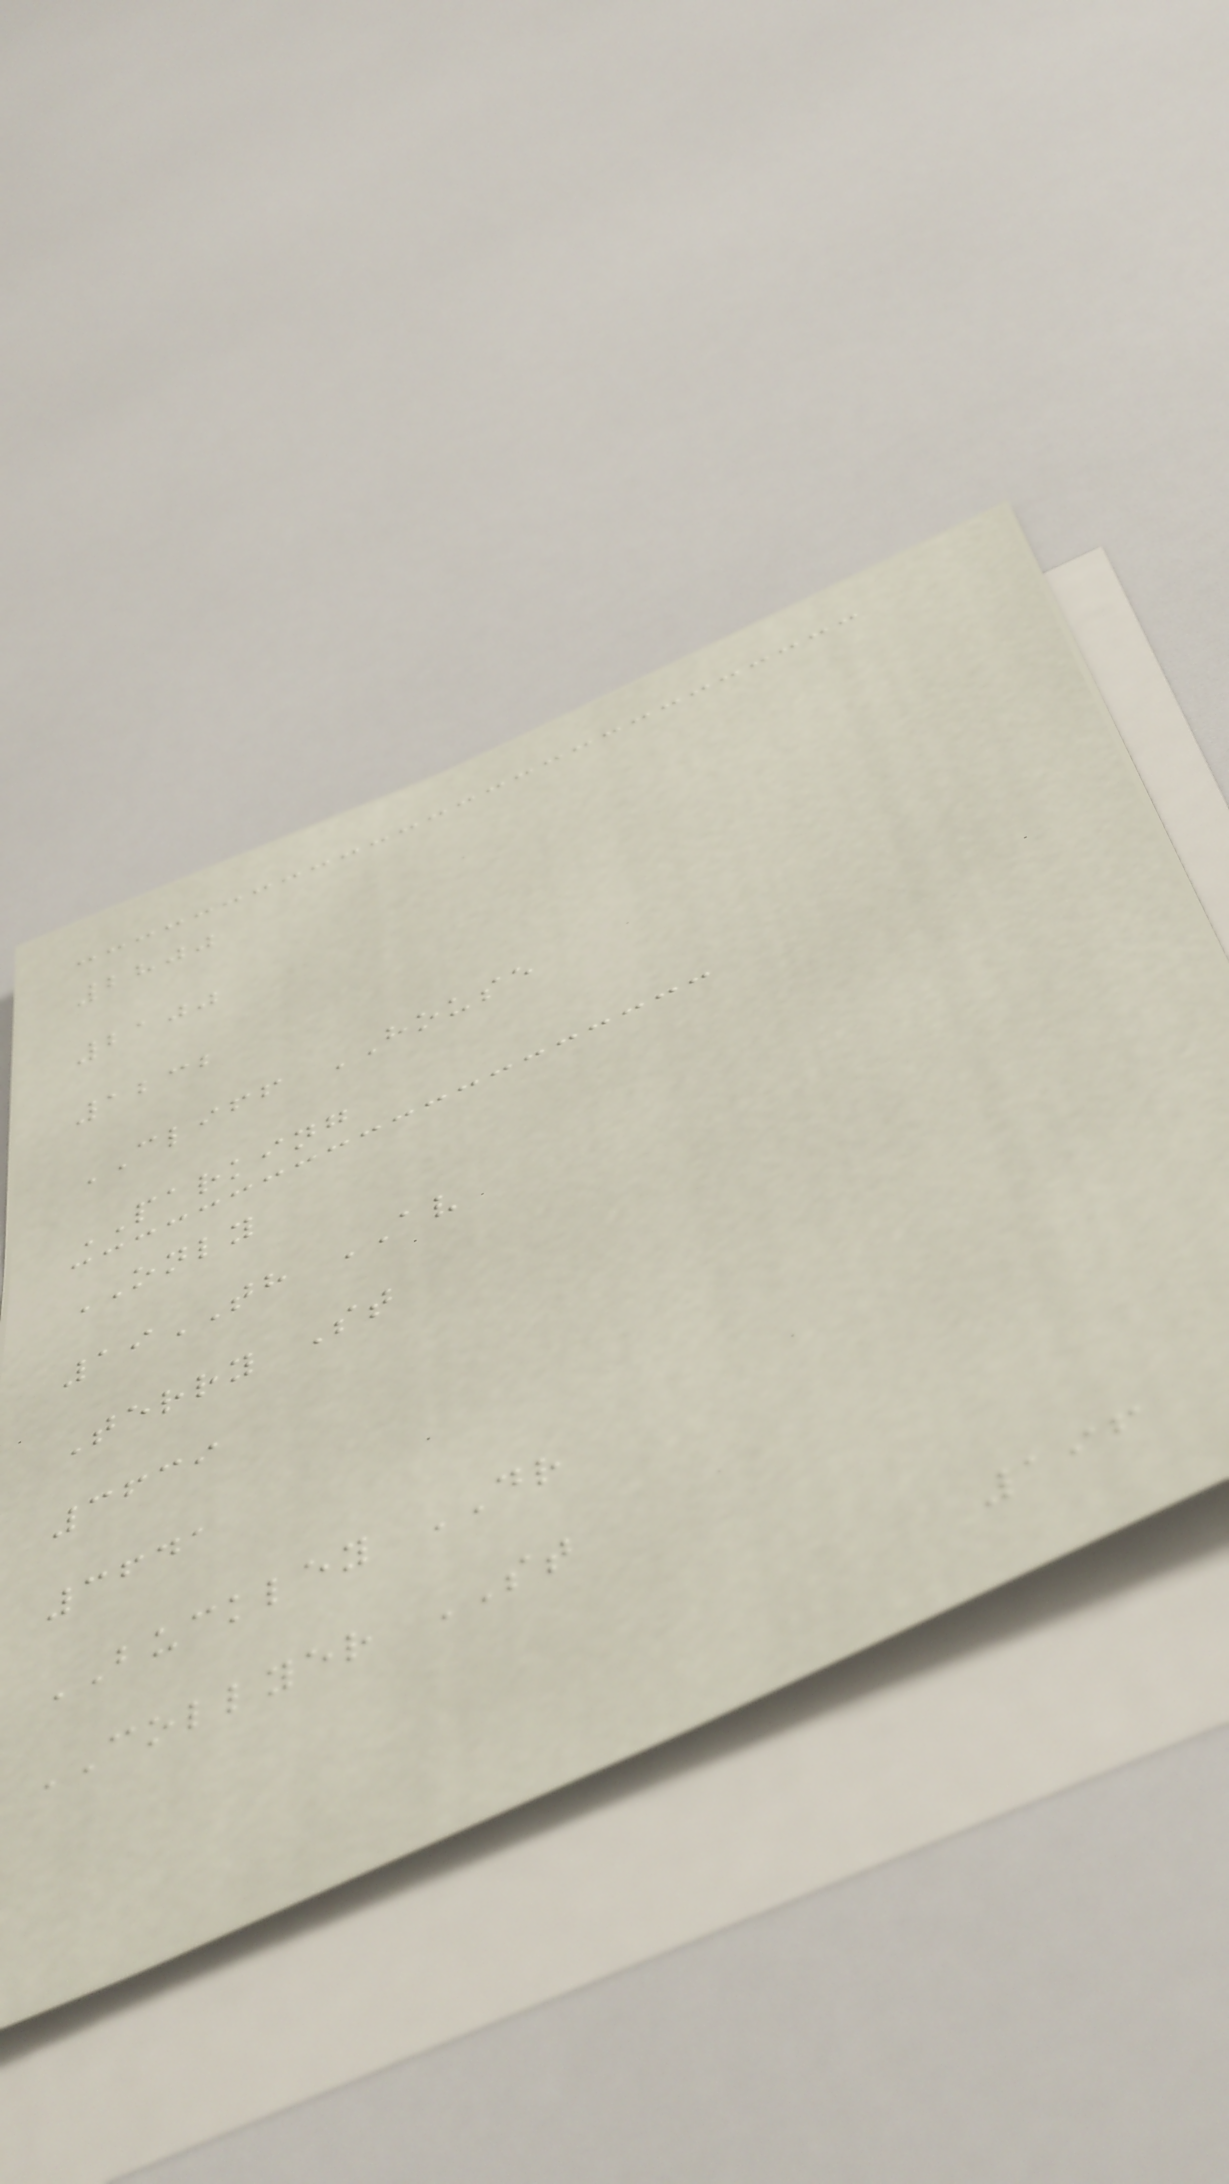2800
2100
1232
CLIFF HOUSE
PARKING
ONLY
19TH AV
Terry St
3639
3641
BUCKLEY DR
COLLYER ST
196
